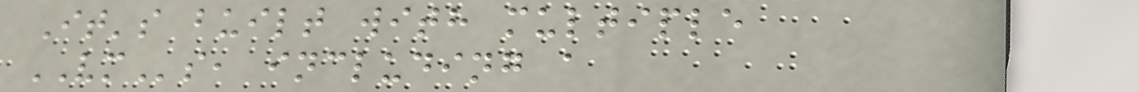It's built with multiple
VMs, including a
